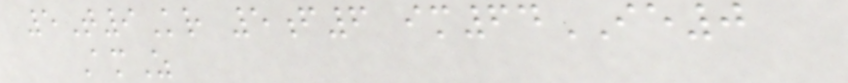5T9Kr 5f6 im64IE0
AmZ
